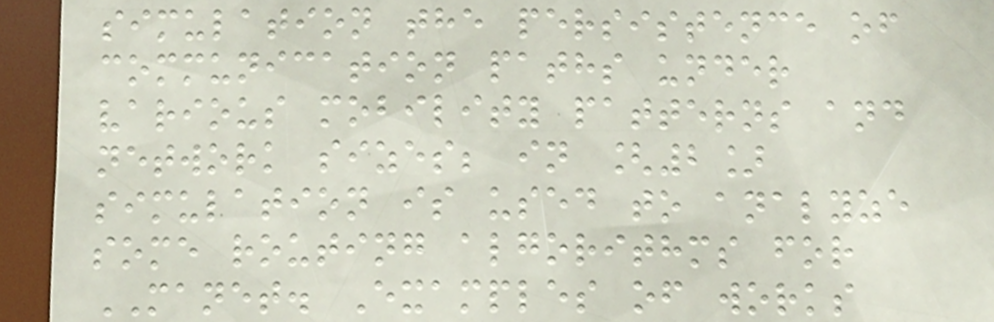simulation the persistence of
communication paths under
various mobility patterns and
network sizes; in [2]
simulation is used to analyze
some routing algorithms for
MANET. Examples of works
